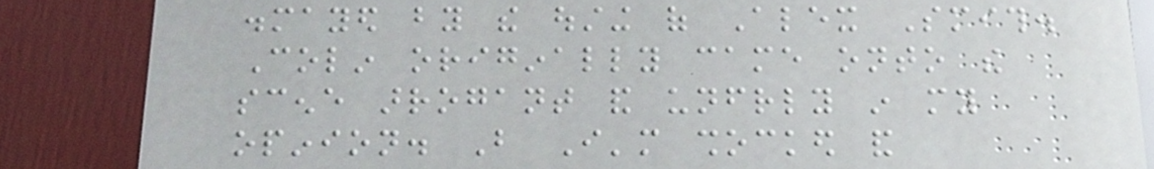dismayed by the ousting of Alex Smith.
Colin originally came onto the
scene arrogant and unfriendly in my
opinion. But I'm shocked and
